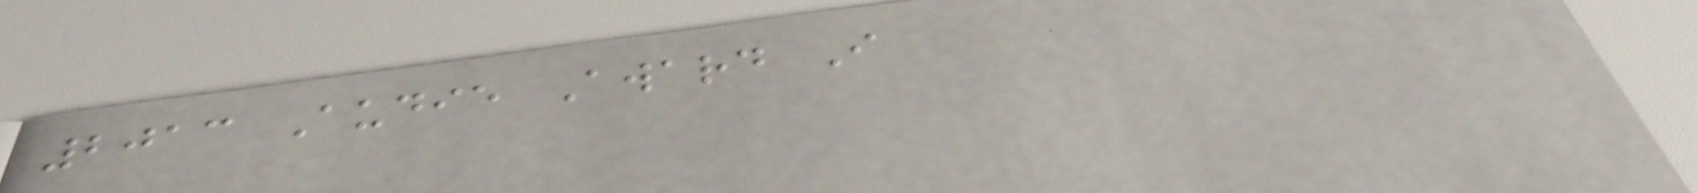2013 Audie Award I
